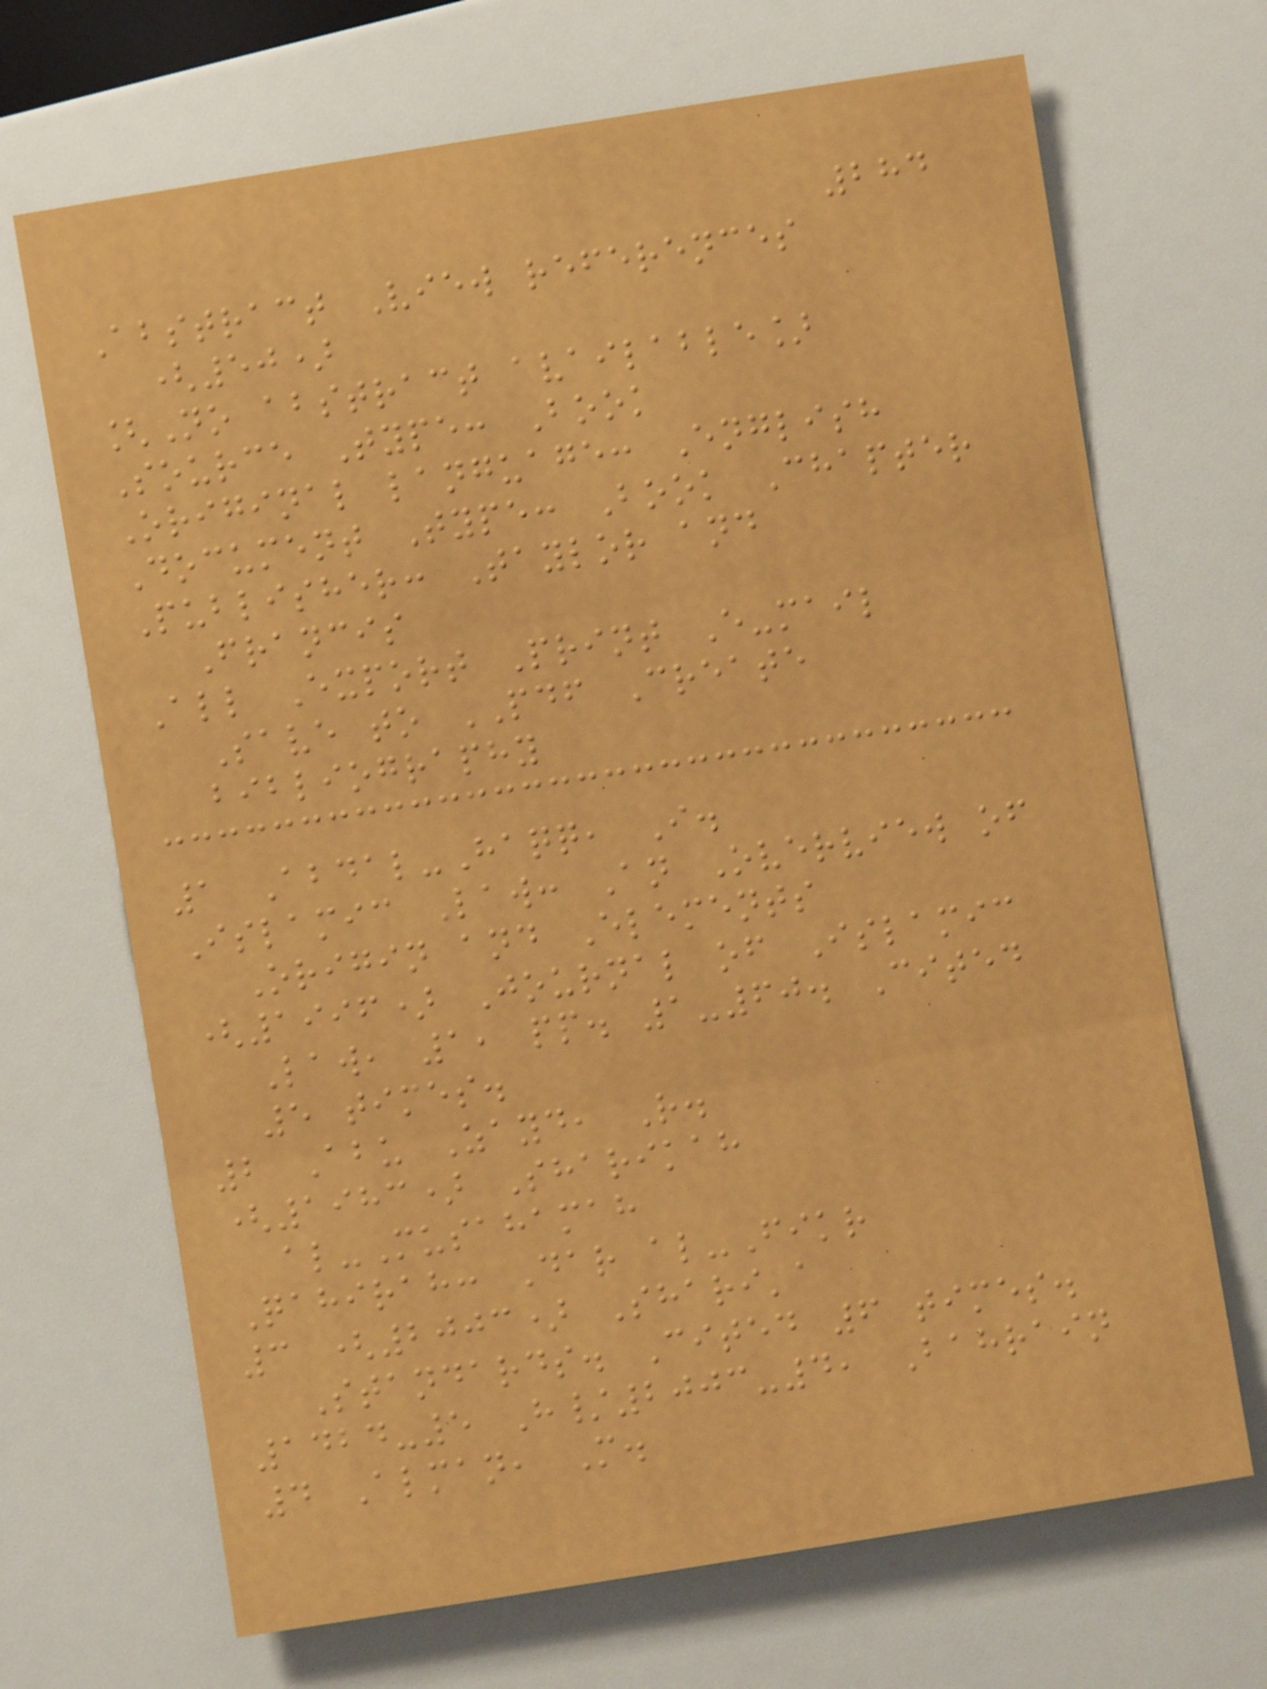284
Abstract View references
(50)
[No abstract available]
Source Type: Book
Original language: English
Document Type: Book Chapter
Publisher: Taylor and
Francis
All Export Print E-mail
Save to PDF Create
bibliography
1 Abdal-Haqq, I.
Islamic Law: An Overview of
Origin and Elements
(1996) Journal of Islamic
Law, 1, pp. 1-60. Cited
5 times.
2 Abu Zayd, R.
(1983) Sharikah
al-Musahamah
Qahirah: Dar al-Fikr
3 (2003) Shari'a
Standards. Cited 6 times.
1424-5 H/2003-4, Bahrain
4 Alman, M.
